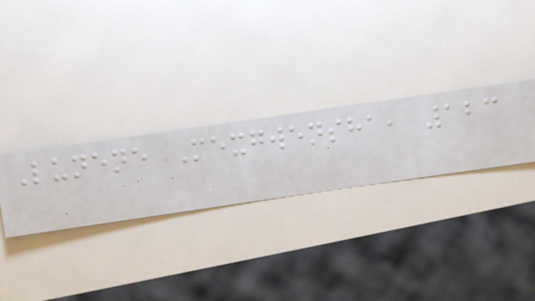Lunene Mexgwensha, 123
